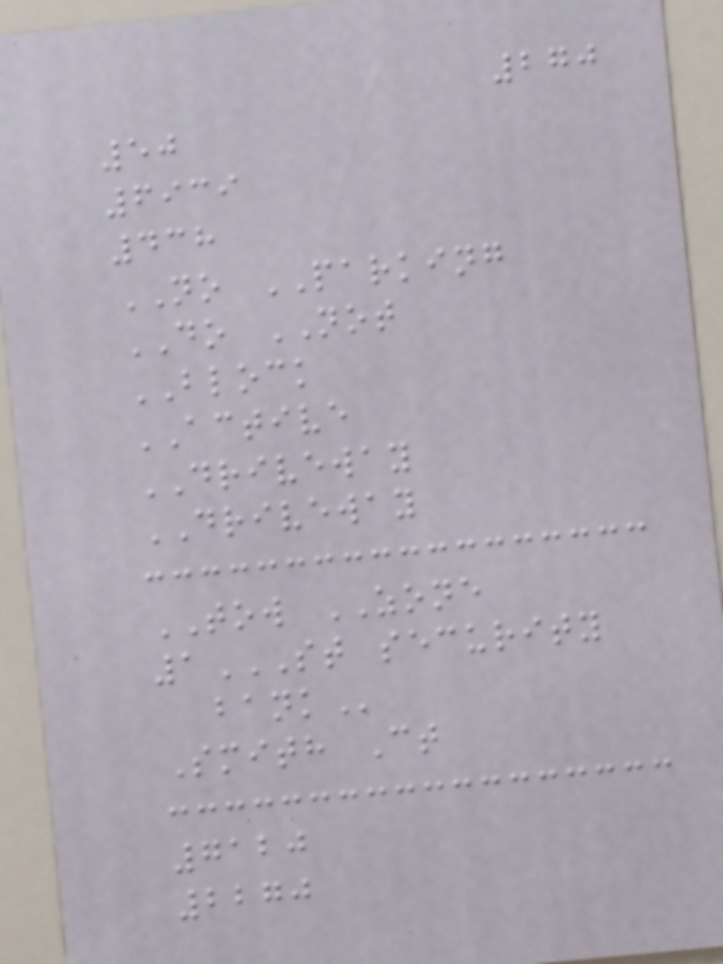270
50
6939
438
NO PARKING
DO NOT
BLOCK
ACTIVE
DRIVEWAY
DRIVEWAY
TOW ZONE
1ST SECURITY
BANK
Smith Ct
7120
2270
